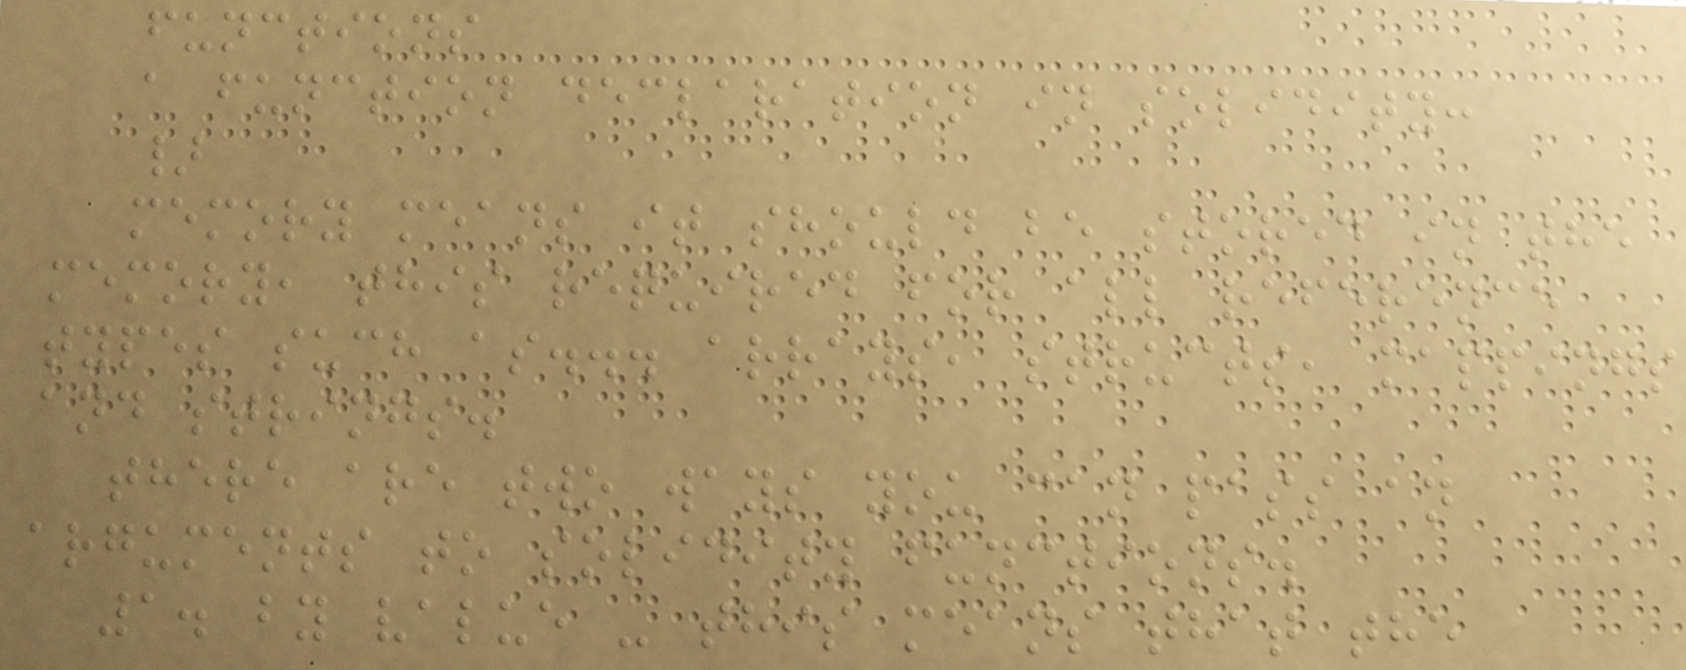functions
a function declaration in solidity:
}
memory means it should be stored in the
memory, this required for all reference
types such as... arrays, structs, mappings
and strings.
there are two ways you can pass an
arguments to solidity functions.
1. by value - this means that the
